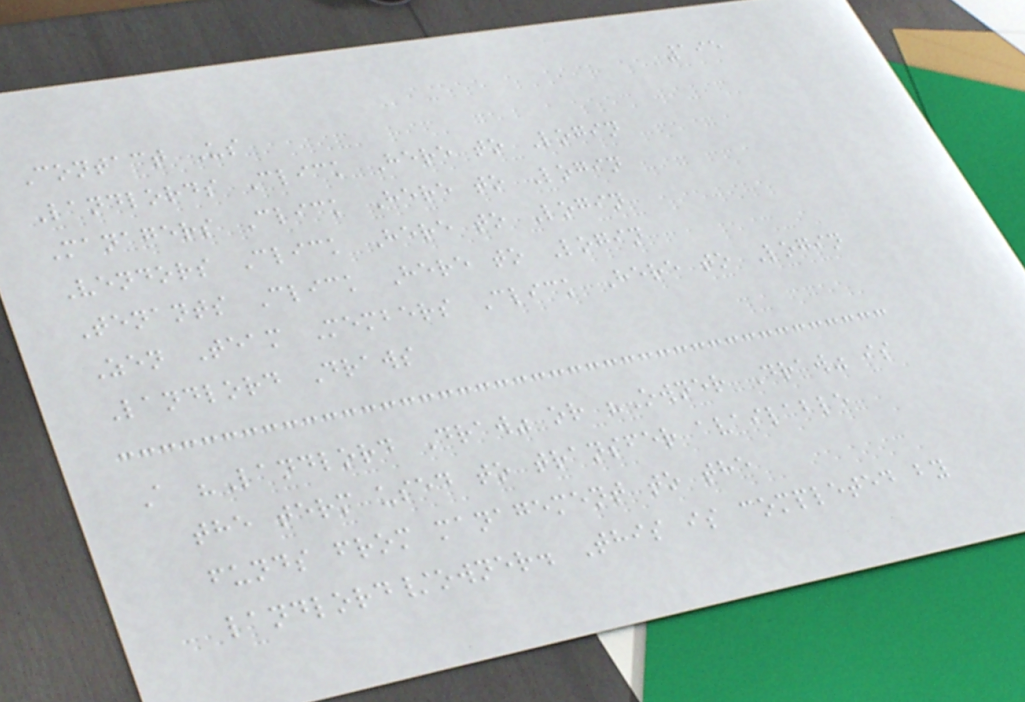195
Contact Us
Landlords Click Here to Login
Managers Click Here to Login
Vendors Click Here to Login
Tenants Click Here to Login
Zen Team Members Click Here to Login
Landlord Draws
A "Landlord Draw" or "Owner Draw" is
the term used to transfer available
funds from management to the
landlord/owner. This is completed by
